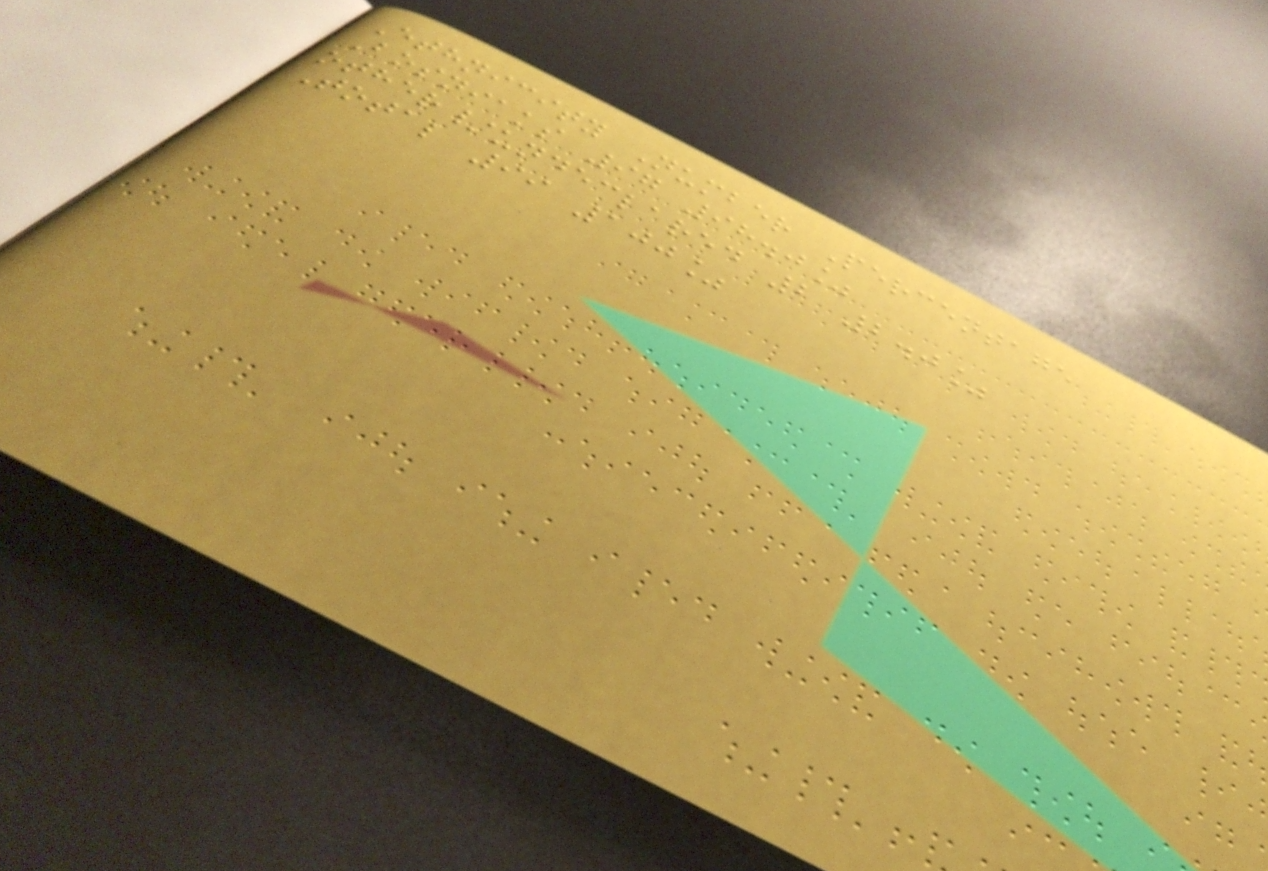Ethnicity Number Percentage
Bosniaks 97 98.0%
other/undeclared 2 2.0%
Total 99 100%
